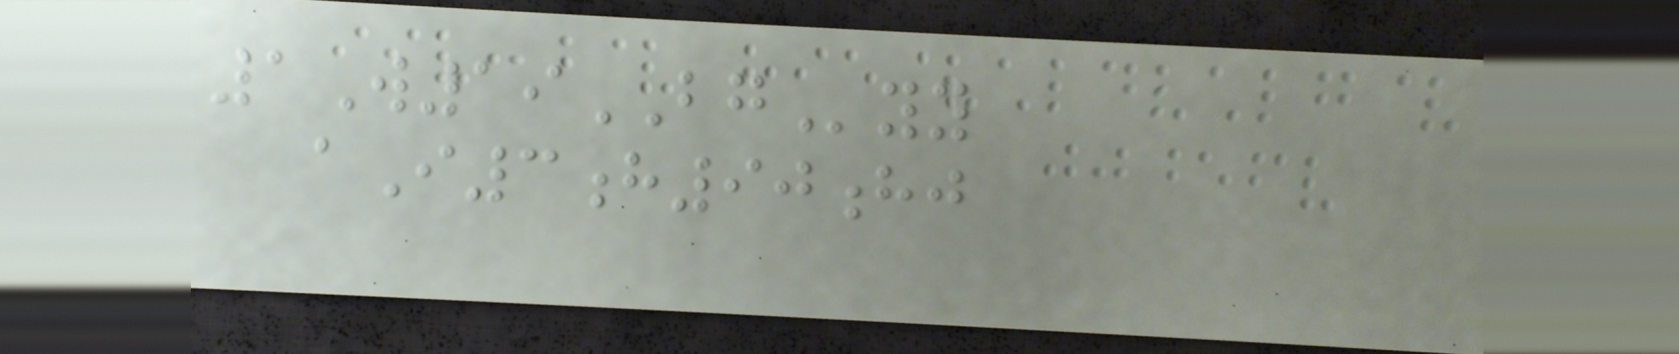1W19BGyy
aI3h90hj
